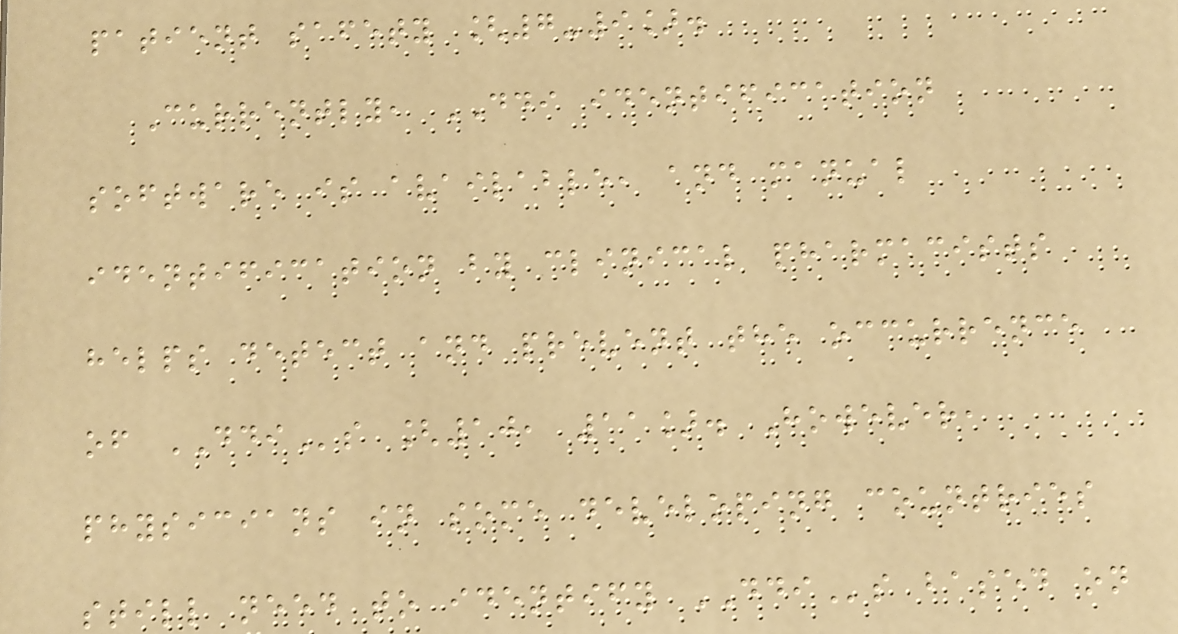patient safety [7-9].
Currently, DDI identification
software is available, and manual
identification by clinical pharmacists
helps detect and prevent the occurrence
of DDIs [10, 11]. However,
physicians in some developing countries
still need to identify DDIs based on
